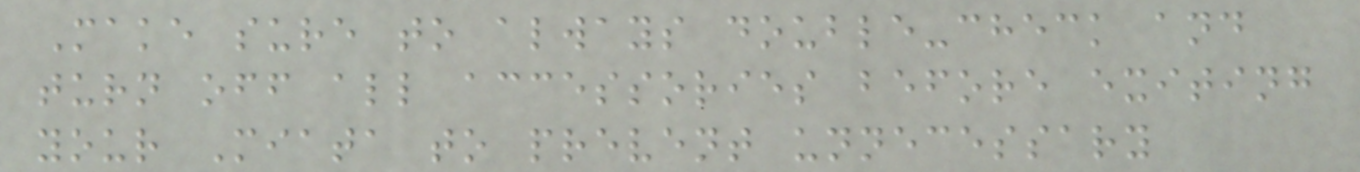Make sure to always double-check and
turn off all accessories before exiting
your Miata to prevent unnecessary
